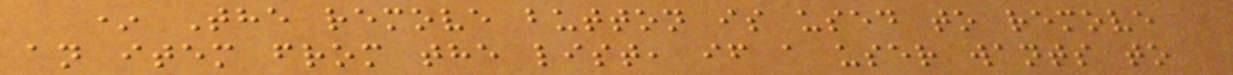* The remove button is used to remove
an item from the list, if a user wants to
